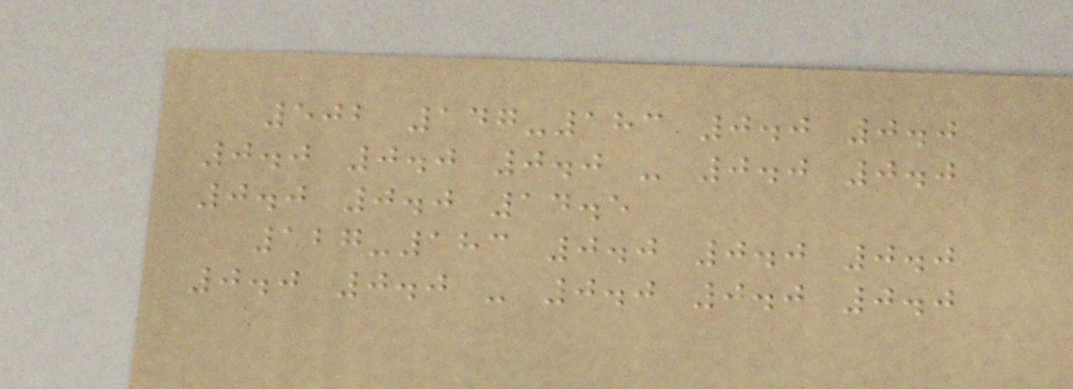502 147-183 0.0 0.0
0.0 0.0 0.0 - 0.0 0.0
0.0 0.0 14.5
127-183 0.0 0.0 0.0
0.0 0.0 - 0.0 0.0 0.0
